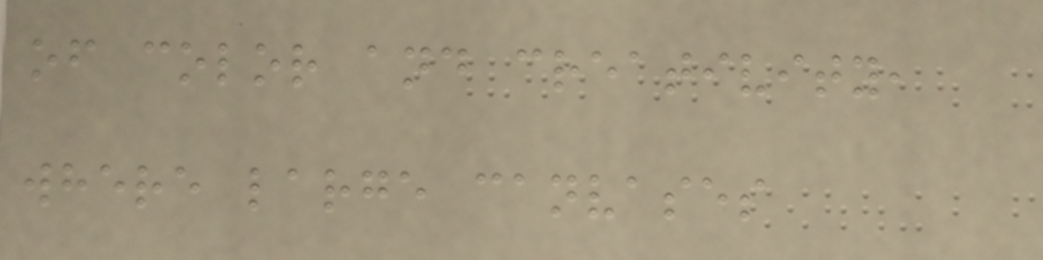of color and creativity,
where large canvases
